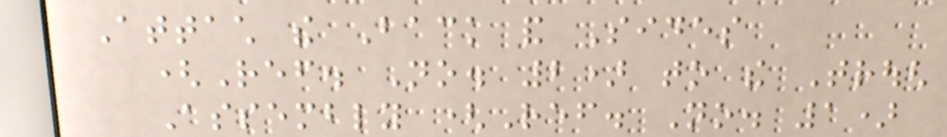Attach the Back and Sides
(Ref. No. 2) to the Trough
Assembly (Ref. No. 1)
